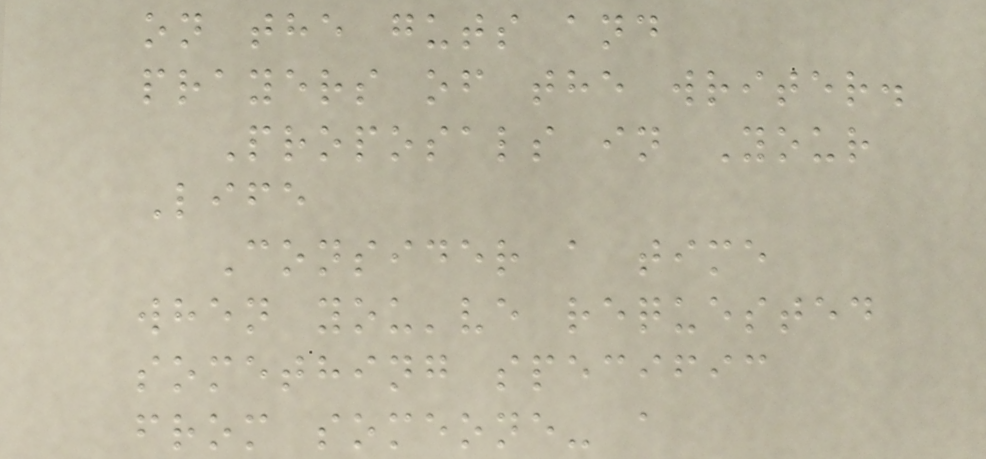on the guts and
prayers of the writer.
Proposals in Your
Life
Consider a time
when you've requested
something specific
from someone- a
